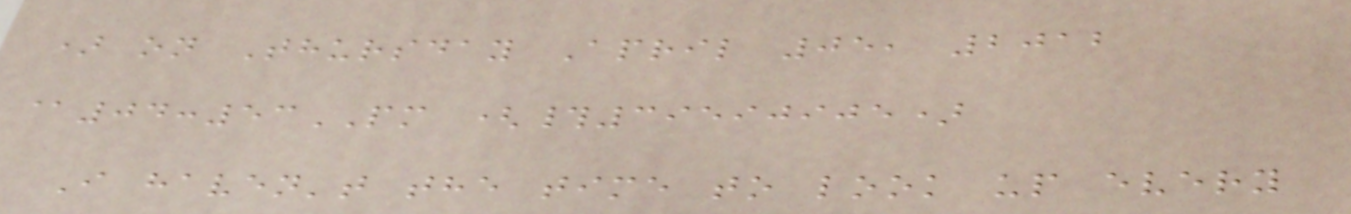) on Thursday April 05, 2012
@04:53PM (#39590905)
I haven't the time to look up every
